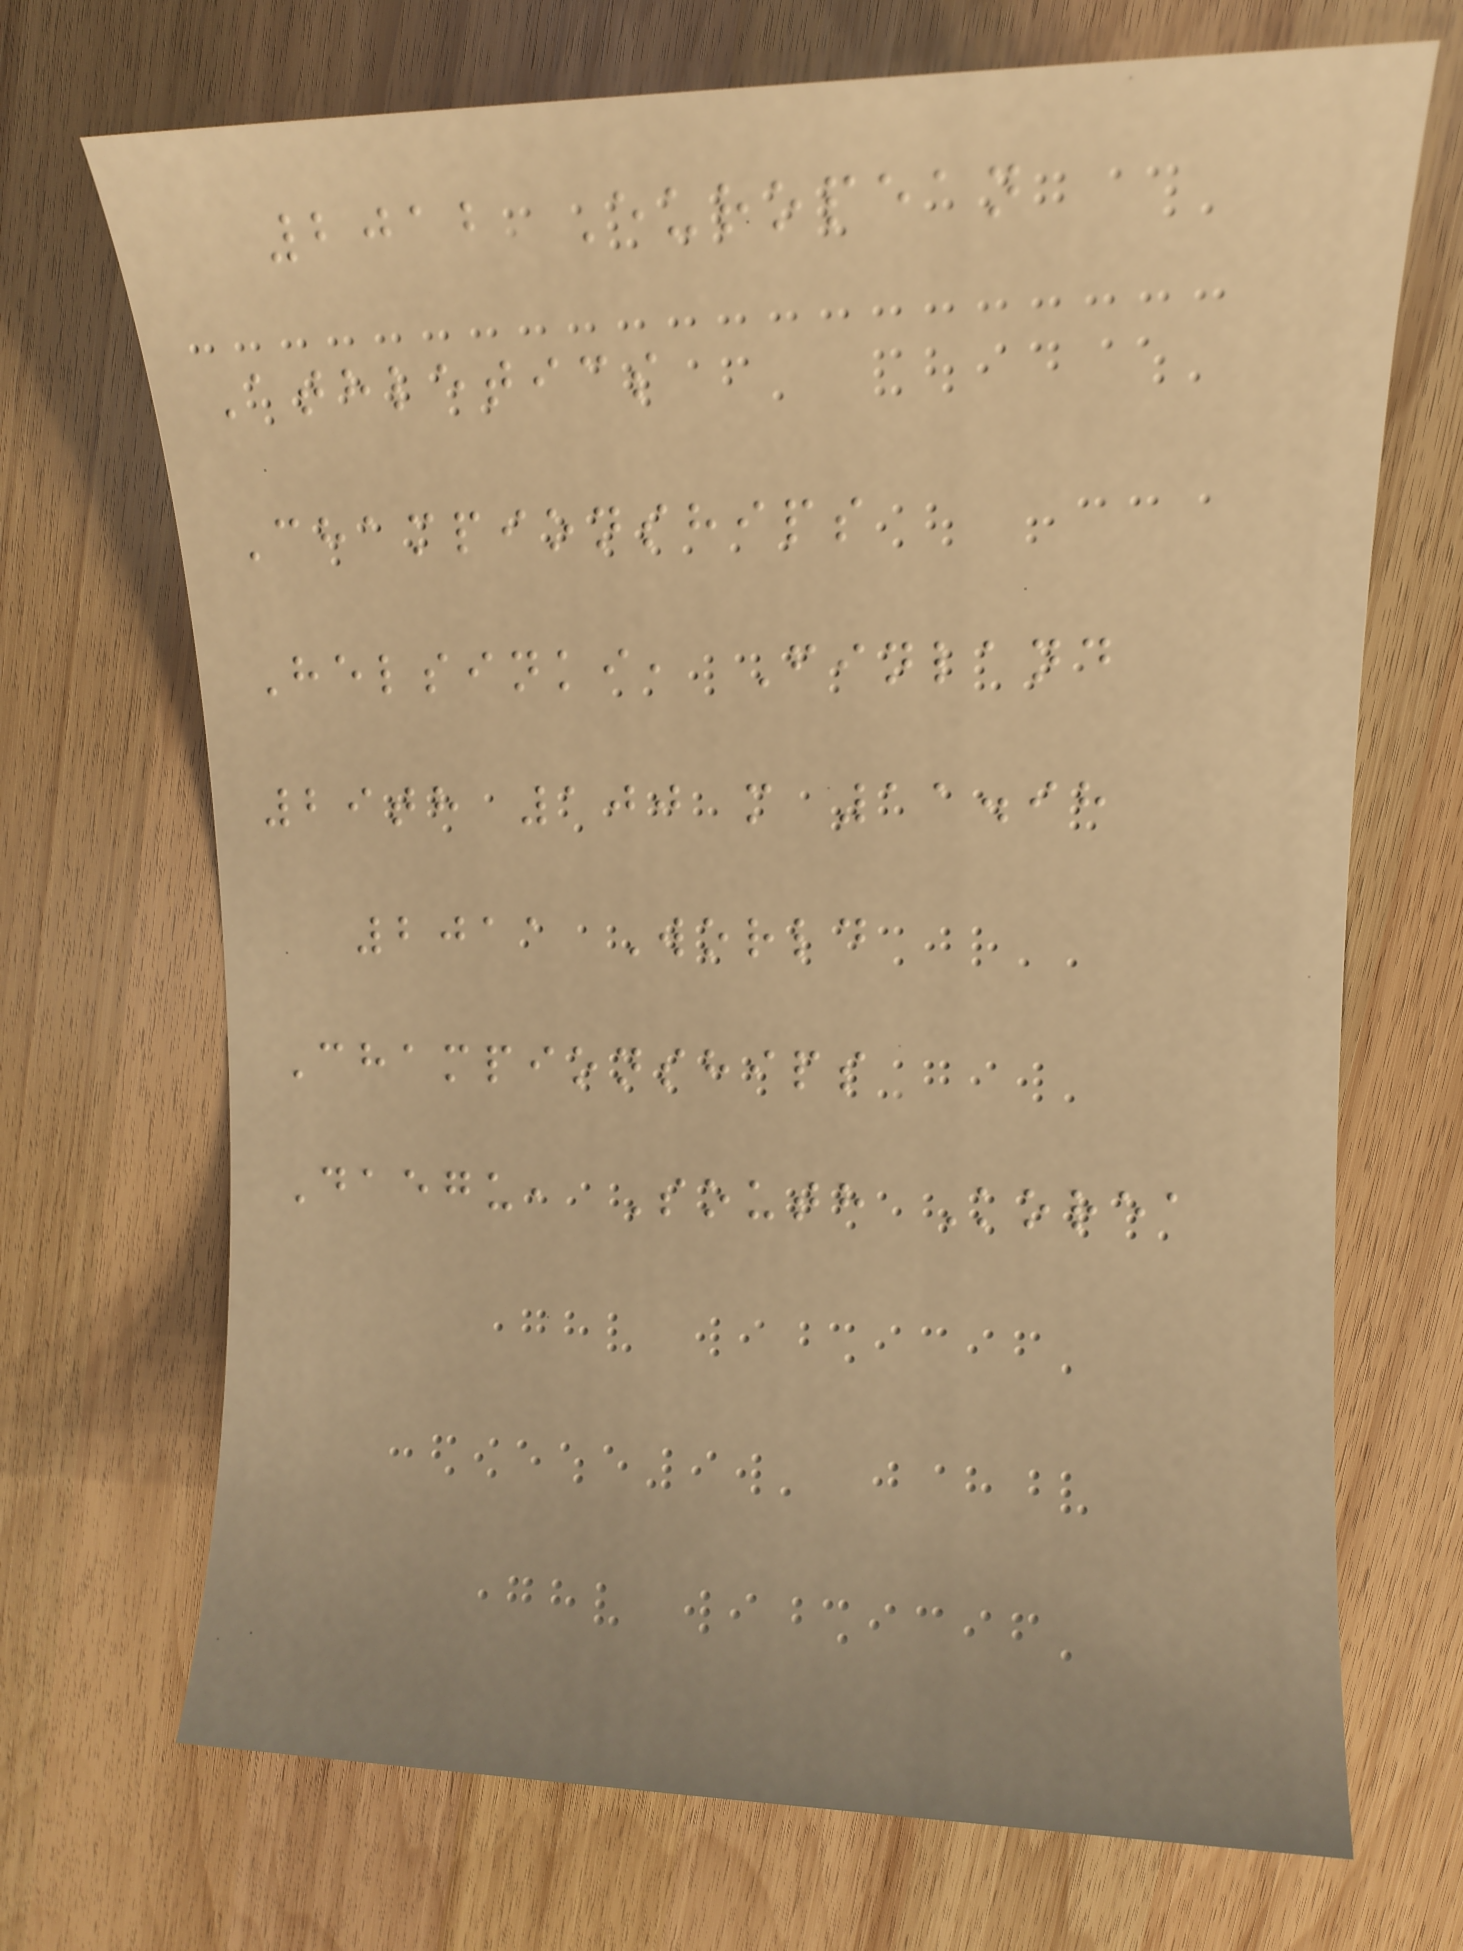2012 European
Athletics
Championships
Helsinki, Finland
29th 100 m 11.98
2011 World
Championships
Daegu, South Korea
